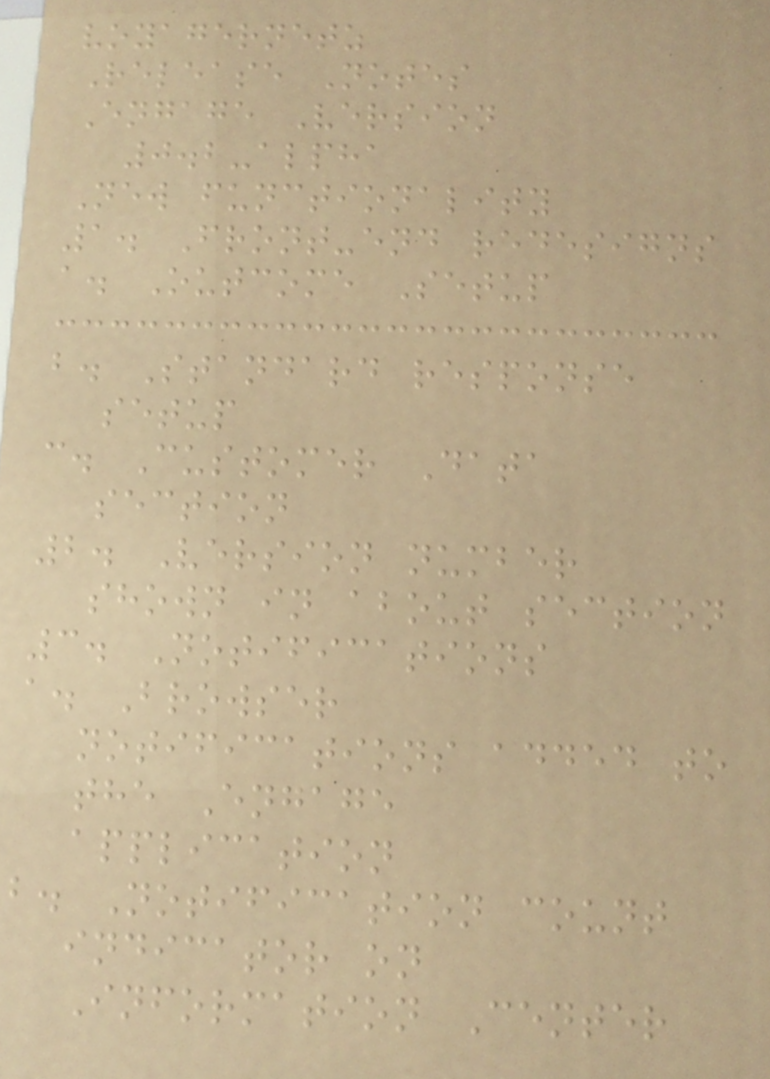voyagernetz
Release Notes
Engage Version
0.2-alpha
New functionality
1. Front-end redesigns
a. Outcome Setup
b. Standard response
setup
c. Customer Data
section
2. Version number
shown in about section
3. Notifications
a. Browser
notifications added to
the Engage
application
b. Notification count
indicator on
Information Center
